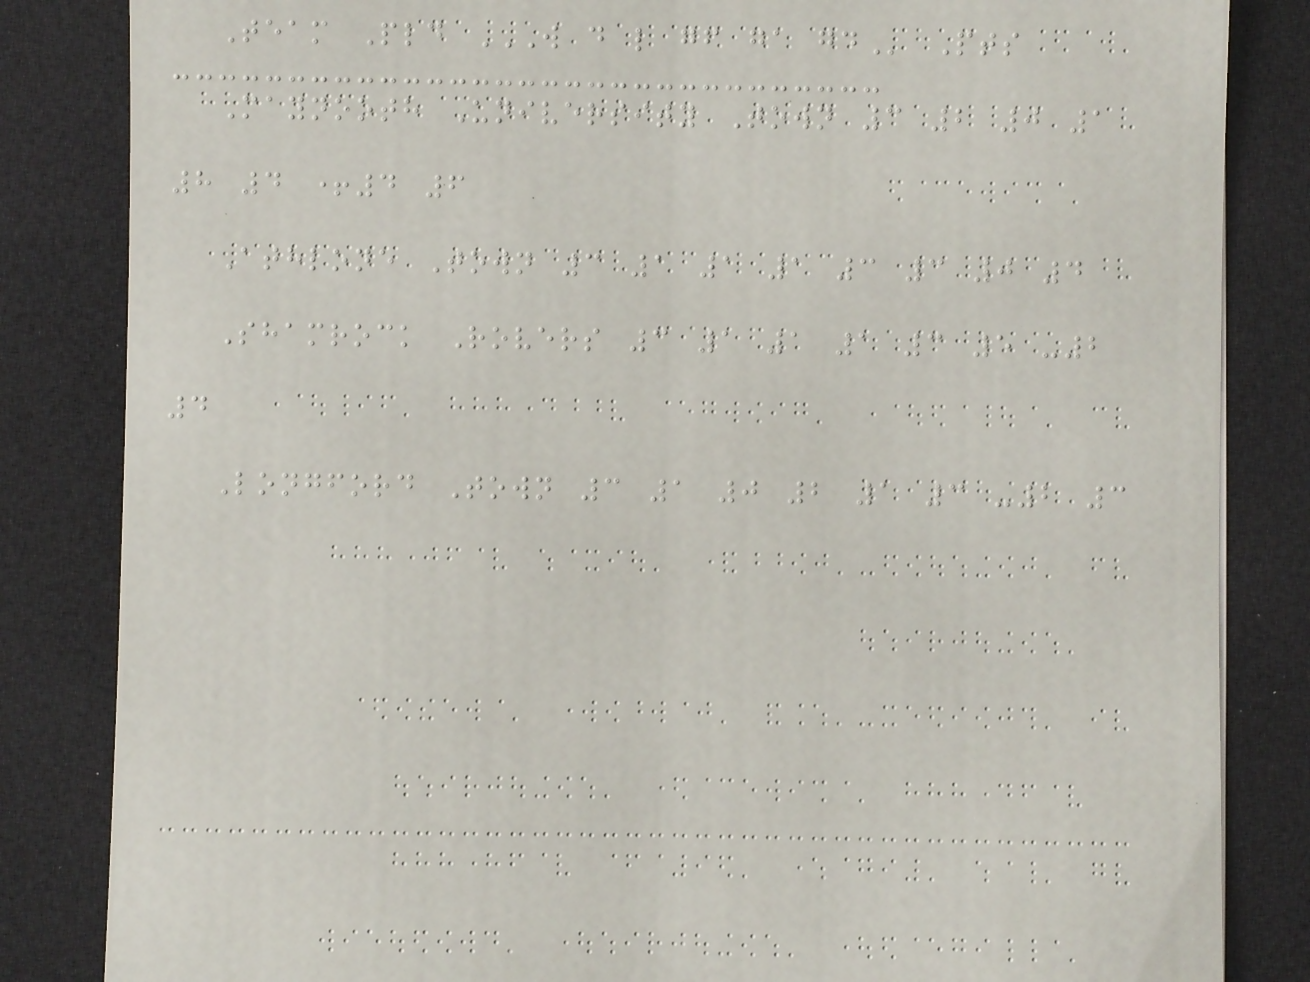Team Pld W D L GF GA GD Pts
Maynooth University Town 3 2 0 1
8 4 +4 6
Athlone Town 3 1 1 1 3 3 0 4
Shamrock Rovers 3 1 1 1 3 5 -2
4
Longford Town 3 1 0 2 1 3 -2 3
